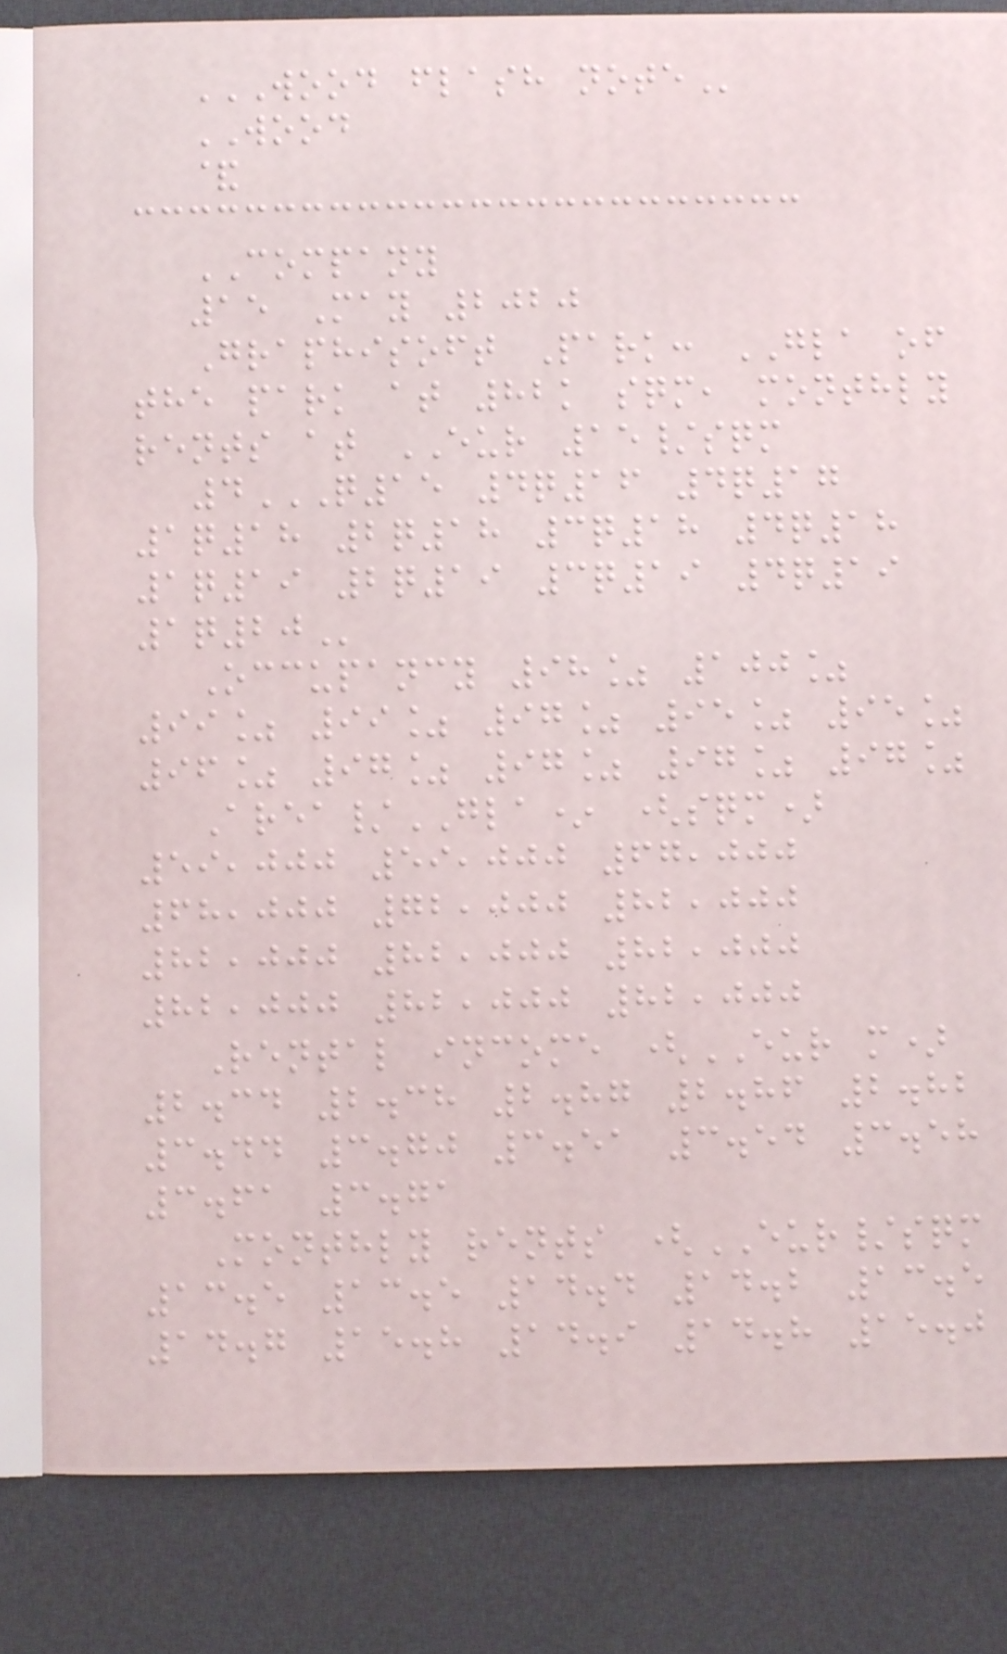WOOD FLASH NOTE
WOOD
&
COMPANY
15 May 2020
Graphisoft Park: GLA of
the park at 82k sqm, monthly
rents at EUR 15/sqm
4Q15 4Q16 4Q17
1Q18 2Q18 3Q18 4Q18
1Q19 2Q19 3Q19 4Q19
1Q20
Occupancy 98% 100%
99% 99% 97% 95% 95%
96% 97% 97% 97% 97%
Area/GLA* (sqm)
59,000 59,000 67,000
68,000 72,000 82,000
82,000 82,000 82,000
82,000 82,000 82,000
Rental income (EUR m)
2.34 2.38 2.87 2.86 2.82
3.44 3.70 3.51 3.54 3.58
3.61 3.71
Monthly rents (EUR/sqm
13.5 13.5 14.4 14.2 13.5
14.7 15.8 14.9 14.8 15.0
